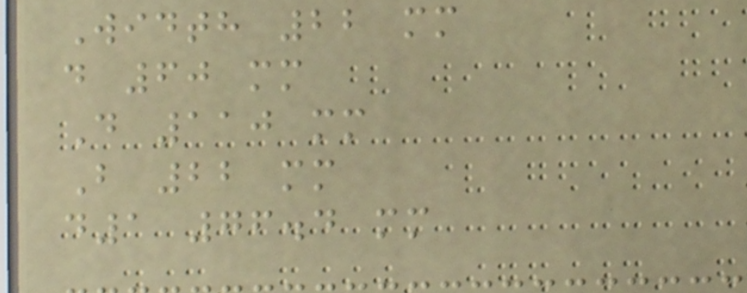Width 22 mm
d 60 mm
D 110 mm
B 22 mm
d1 76.4 mm
